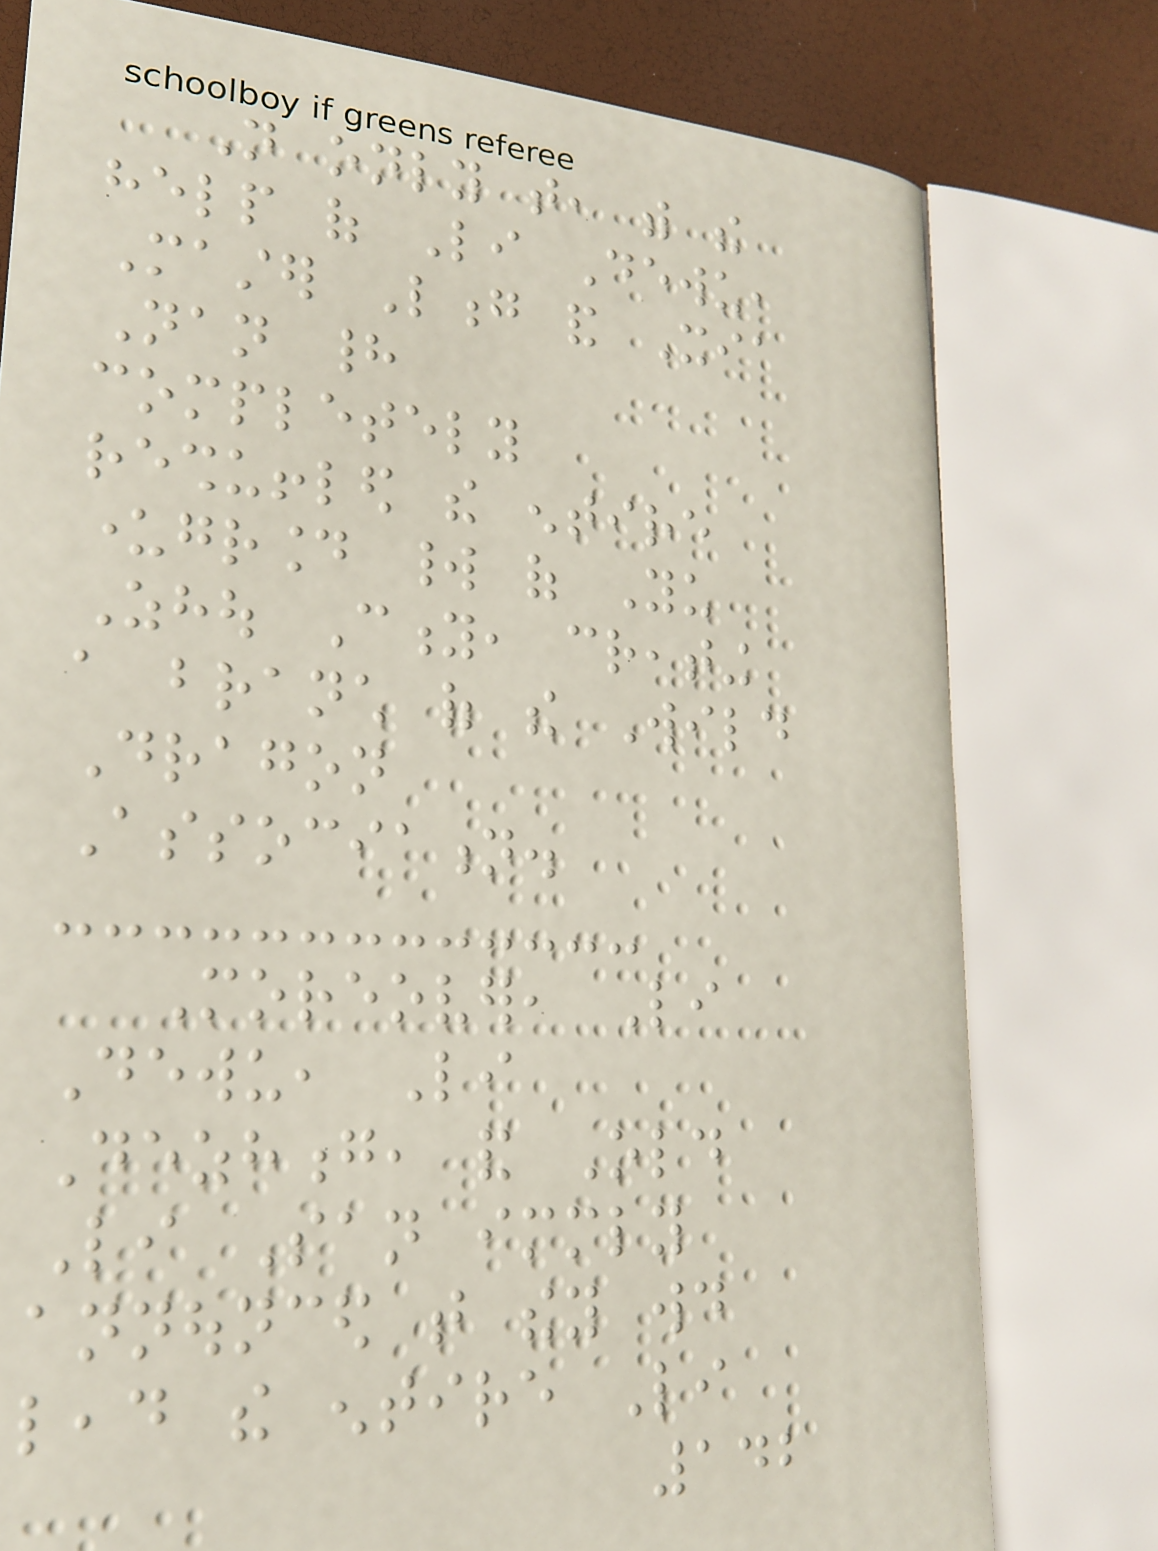Not only that, with the
help of Li Dewu,
Master Long and Xia
Nan had
completely
reshuffled the entire
underground world of Yu
Zhou City, creating
a branch of the Wild
Dragon
Association.
Moreover, Li
Dewu, Li
Dezhong, and Old
Li San immediately
announced that they would
lead the entire Li
142
